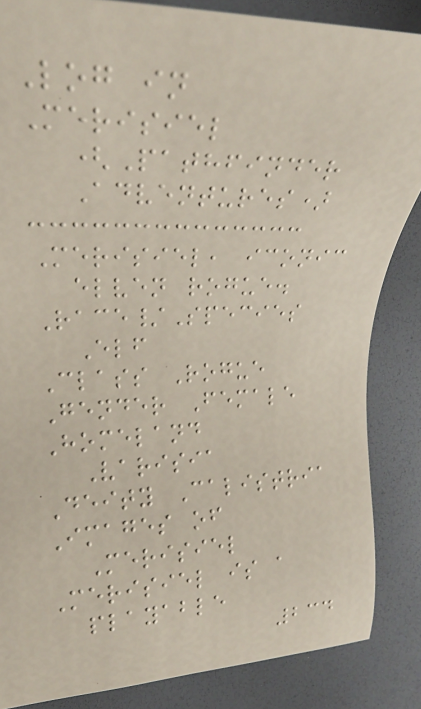Log in
Merisiel
(Pathfinder
Adventures)
Merisiel, iconic
elven rogue.
Race/Species
Elf
Class Rogue
Gender Female
Homeland
Varisia
Deity Calistria
Images of
Merisiel
Merisiel is a
playable
234
